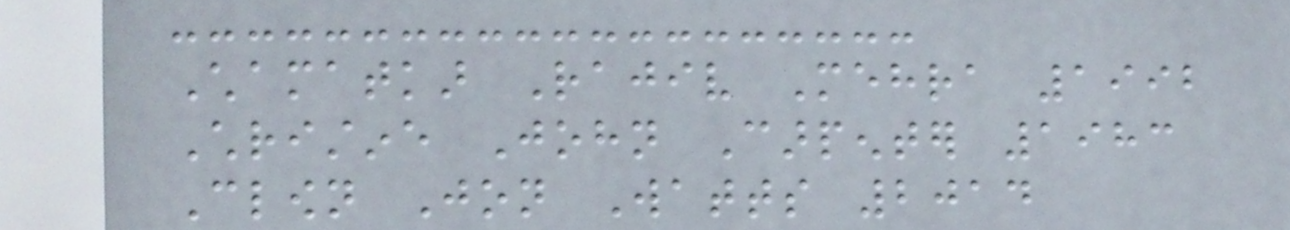Chamatkar Rajiv Mehra 1992
Christine John Carpenter 1983
Clown Jon Watts 2014
